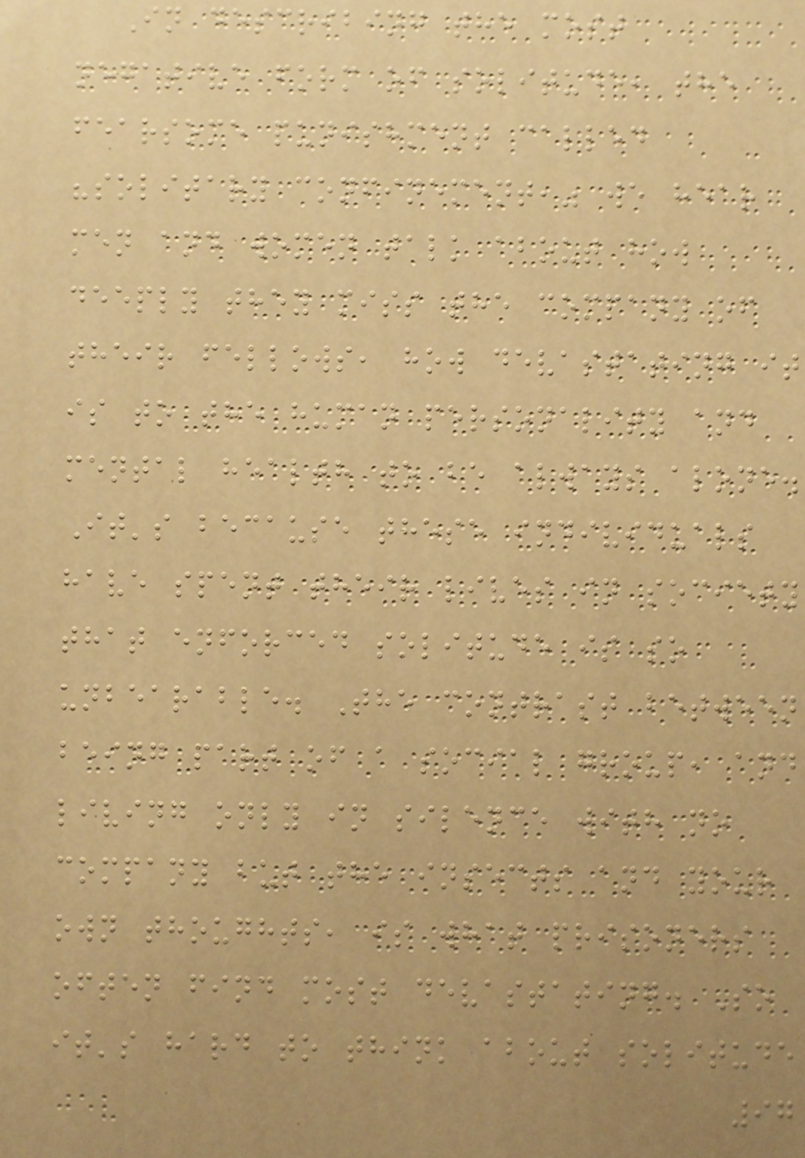In describing the most
negative form of solitude, the
fearsome punishment called
"solitary confinement," we hear
men and women talk about how
deeply they miss the company of
their fellows, how devastating it
is to the human personality and
mental health to be always alone.
It's because these individuals
have spent their lives in society
that enforced solitude is so
unbearable. The contrast between
being part of a social group, and
living only in silence with no
company but the insects and your
own thoughts, is what prisoners
often find most devastating. So
it's hard to think about solitude
97
